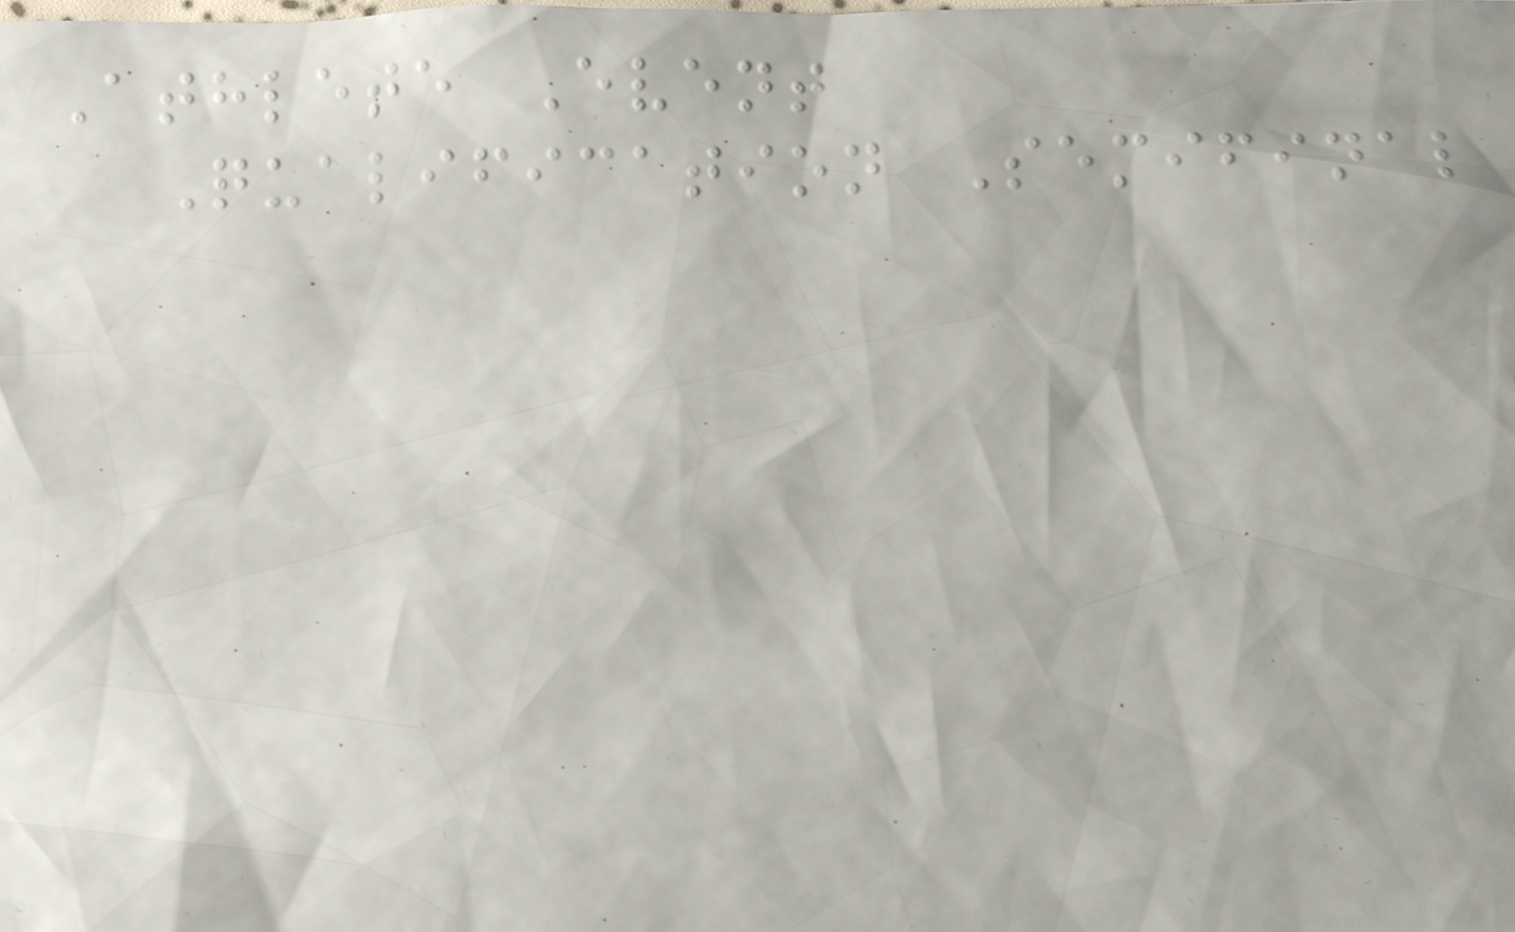Athlete Event
Qualification Semifinal
